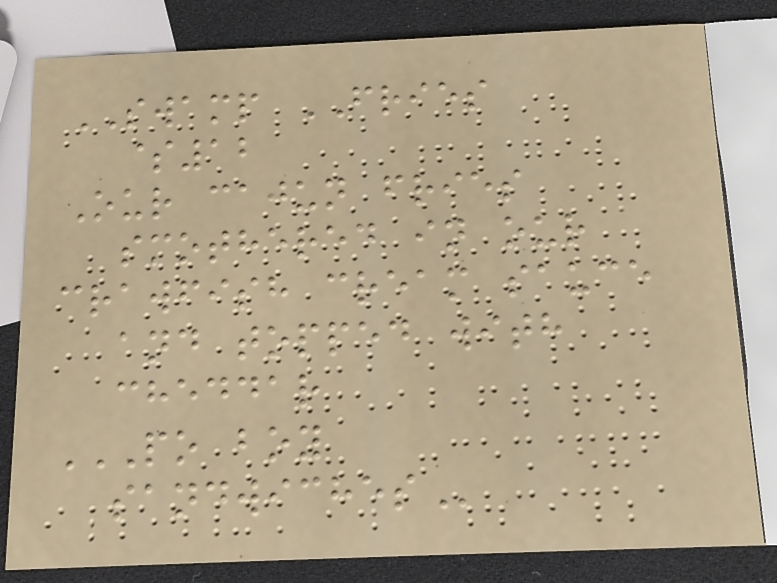SWAMP FRIES
$12
Our cajun fries
smothered in our
crawfish cream sauce
and topped with
cheddar
PO BOY
SANDWICHES
